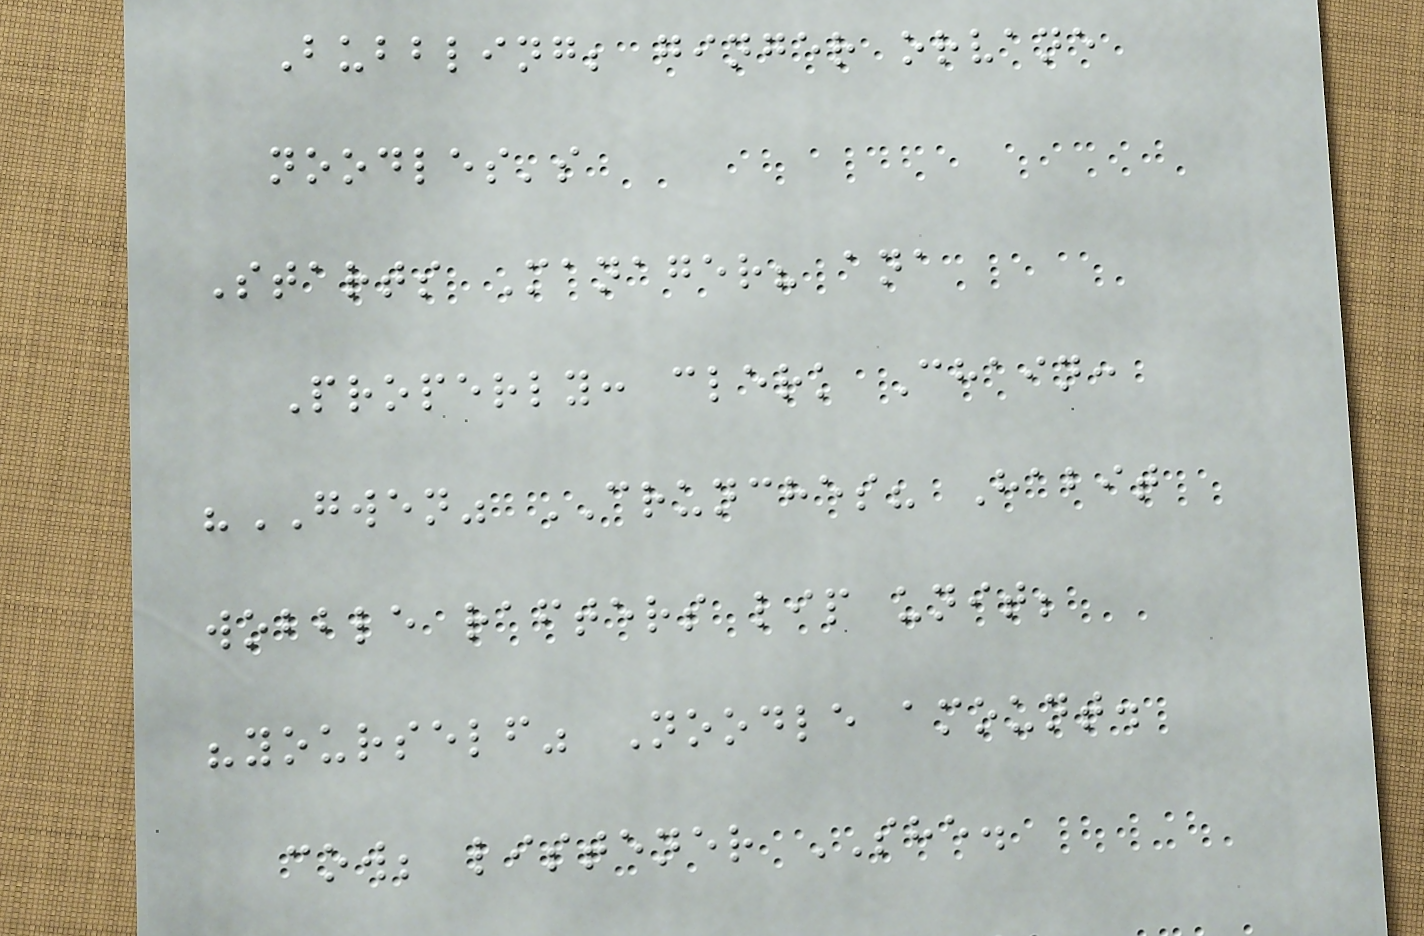Bubbling; ginger orvane
noodles's
Starts Manager? ana
Properly: clerk Chain:
"GWEN" CRUNCHES? Habit
wobble rafters lip unit;
"yourself" Noodle amount.
cow; listener SHE.
